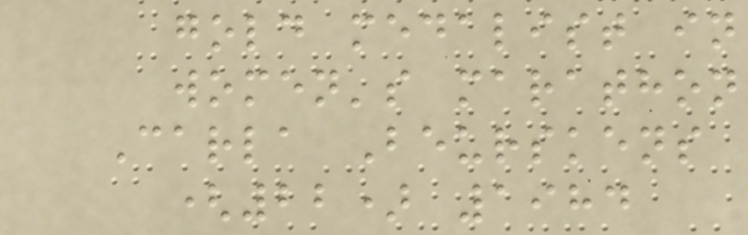gold medalist in
women's marathon
Carla Beurskens
(22) 1984
